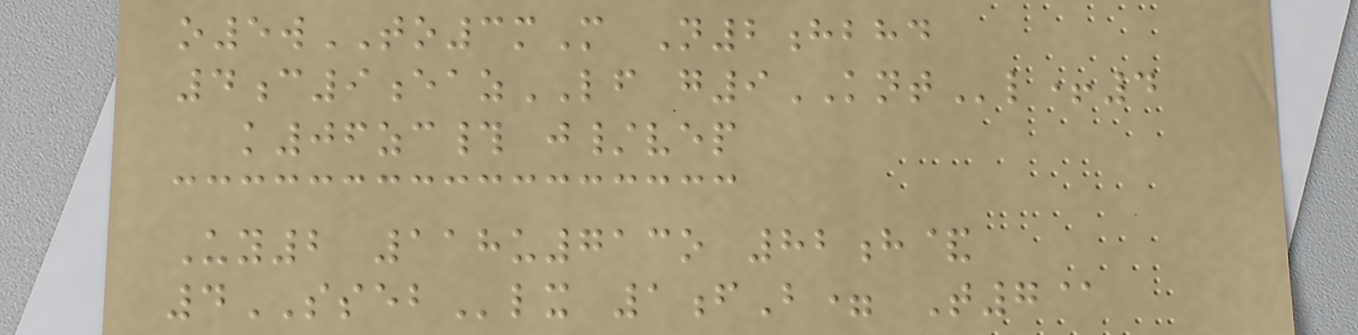o5wTO3mM N2hbhd
4c9eazLF g9KNTl+4
k06zc# j/vep
Uy2 118u713o 82h&
4SSEBlx 1fB= T7@
